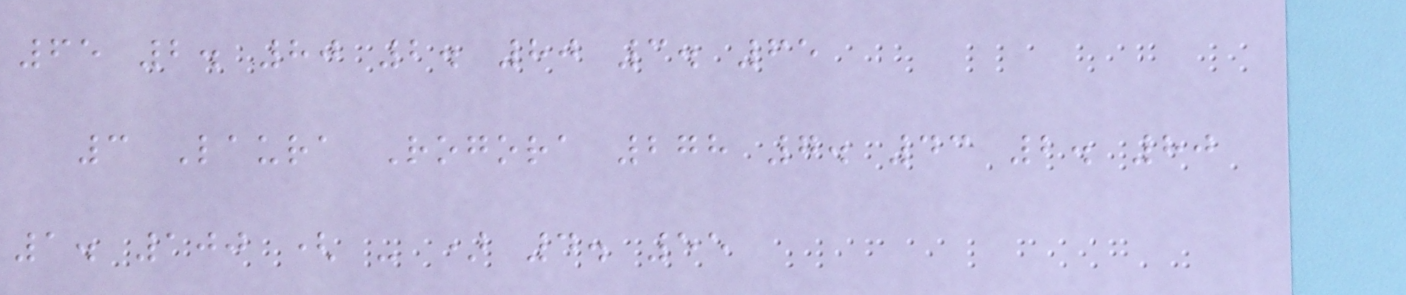65 2. 80 2. 80 3. 65
3 Laura Rogora 278 7. 43 2. 80
1. 100 ( - ) 4. 55
